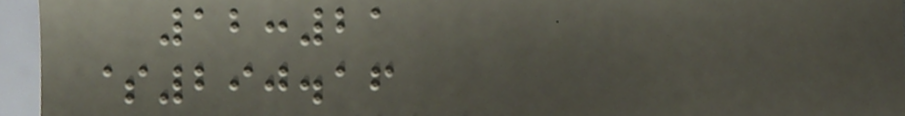12:21
$290.16
